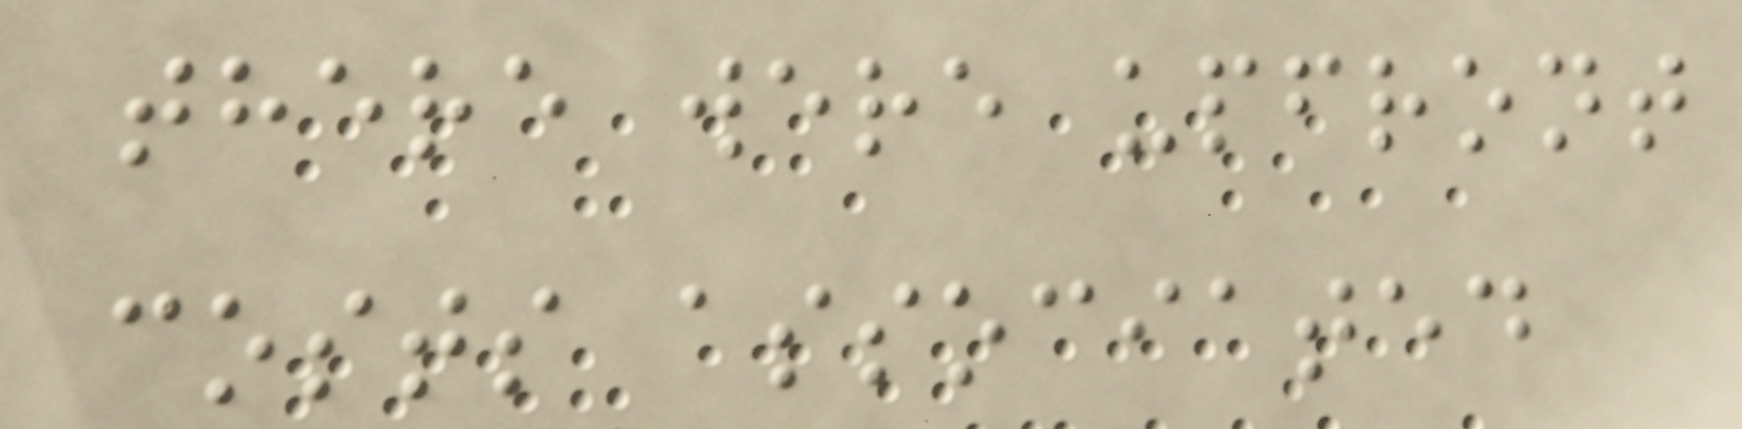there were upfront
costs associated
